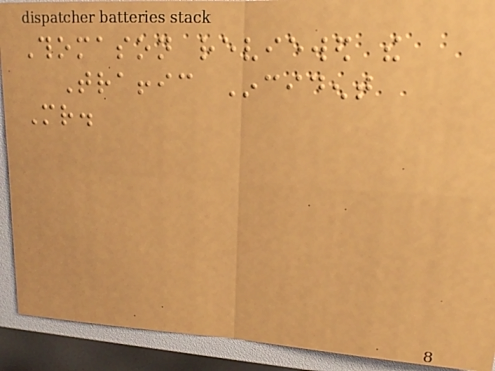Thomason reviewed the
Traffic Incident
Mr.
